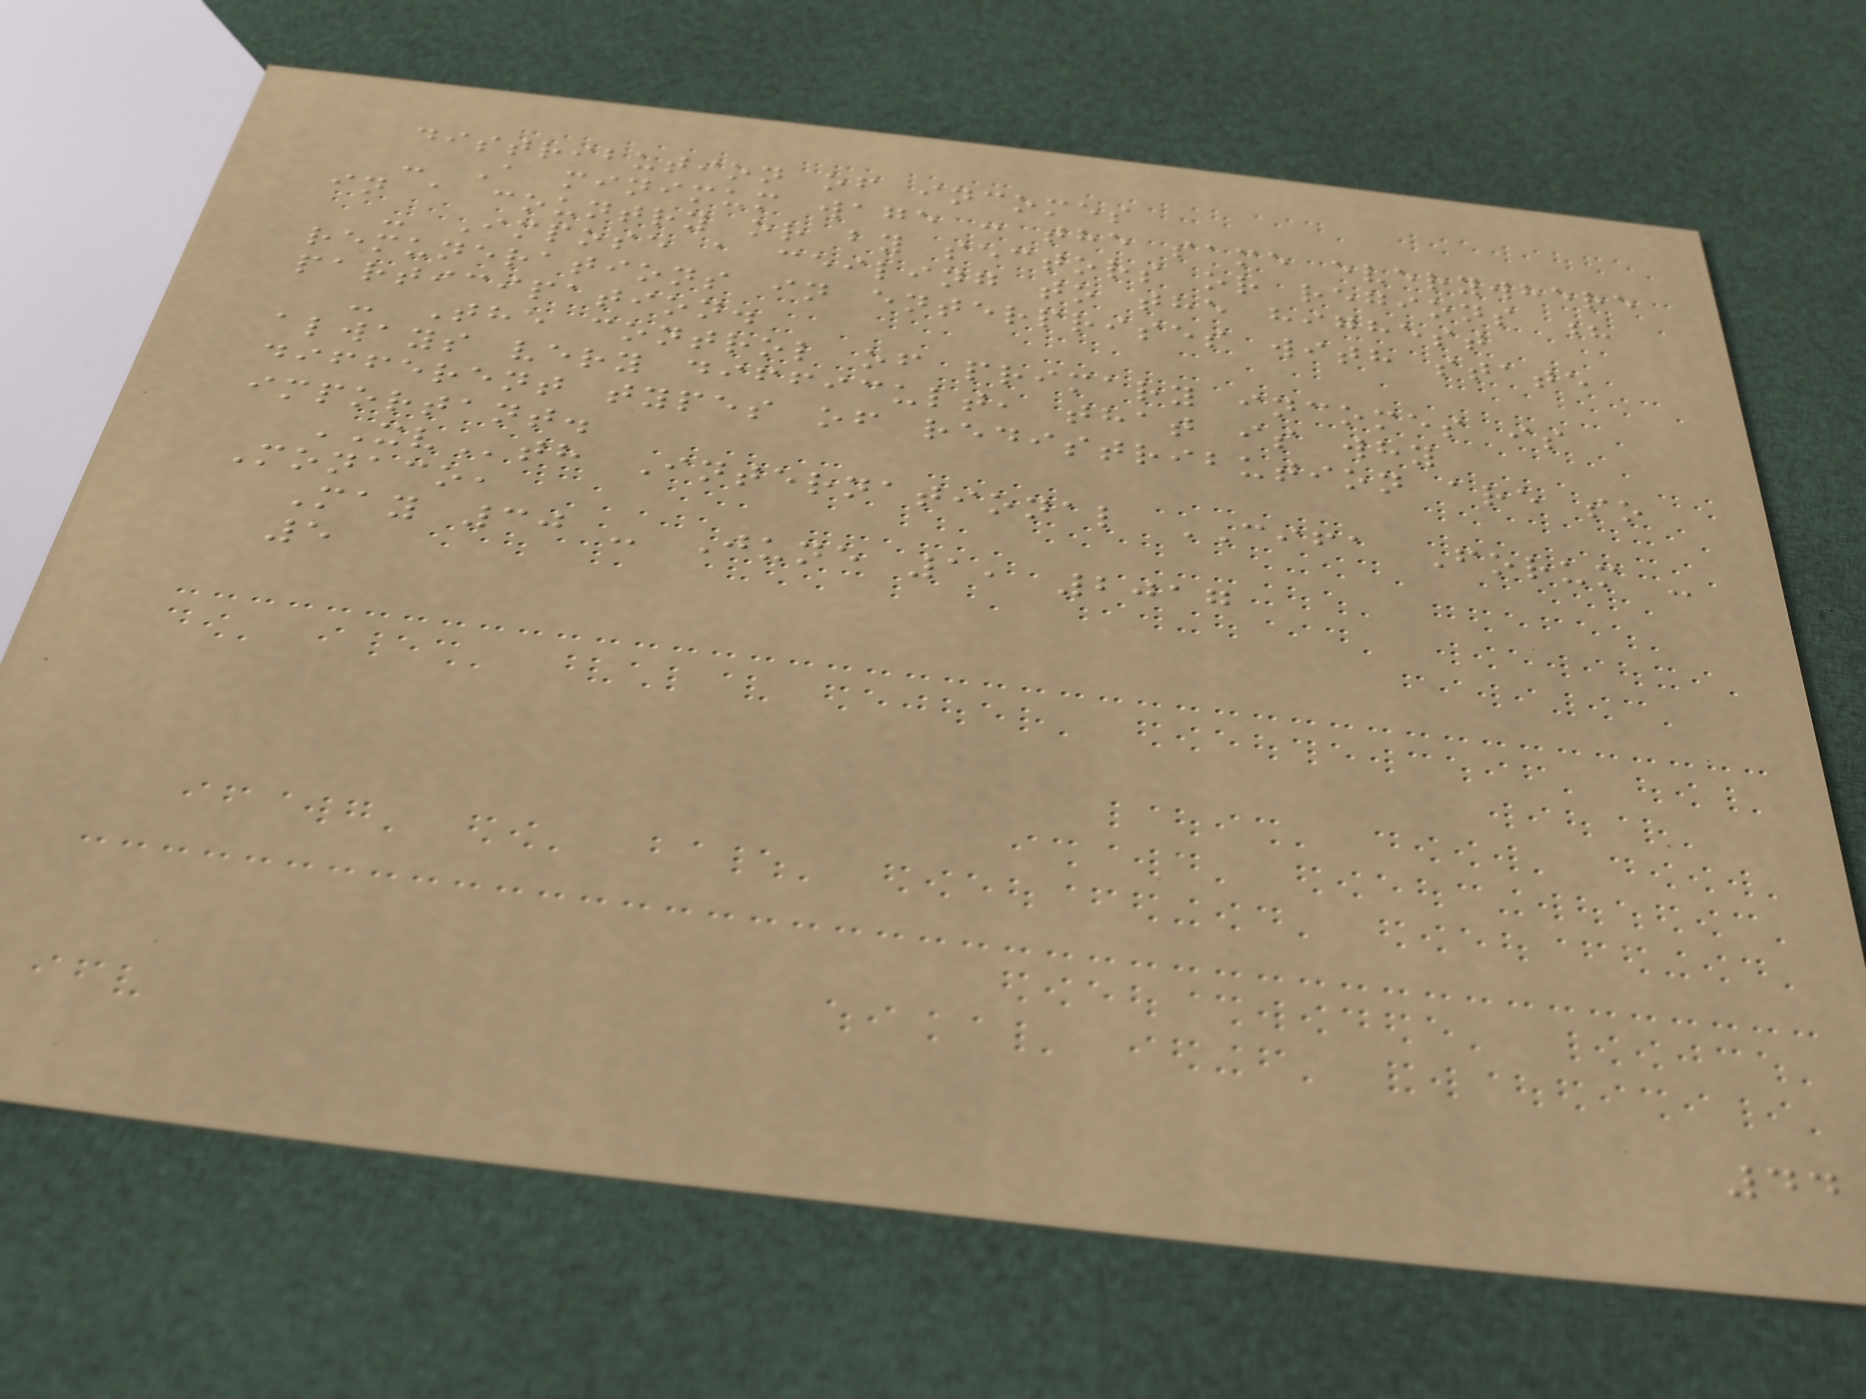distribution of incomes
- A minimum wage : the same everywhere
in a country or by sectors or regions ?
- Impose a ceiling to the highest
remunerations in enterprises with state
participation.
- The control of primary incomes is
always very difficult, that is why
different types of redistribution are so
important.
XVth International CIFA Forum -
Monaco,
May 30 - June 1, 2017
5
44
